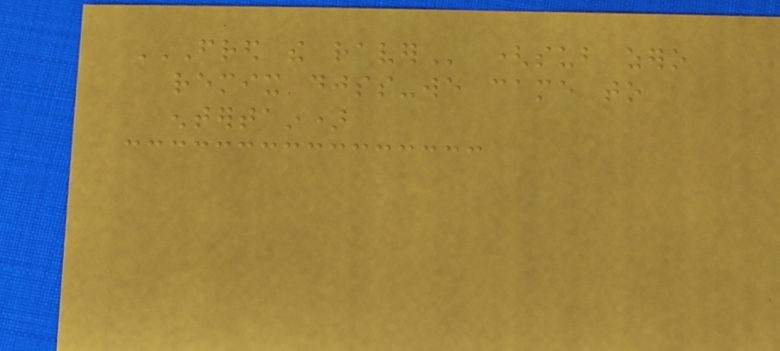FRED THE RAVER (sub zero
remix djss-we came to
entertain)
